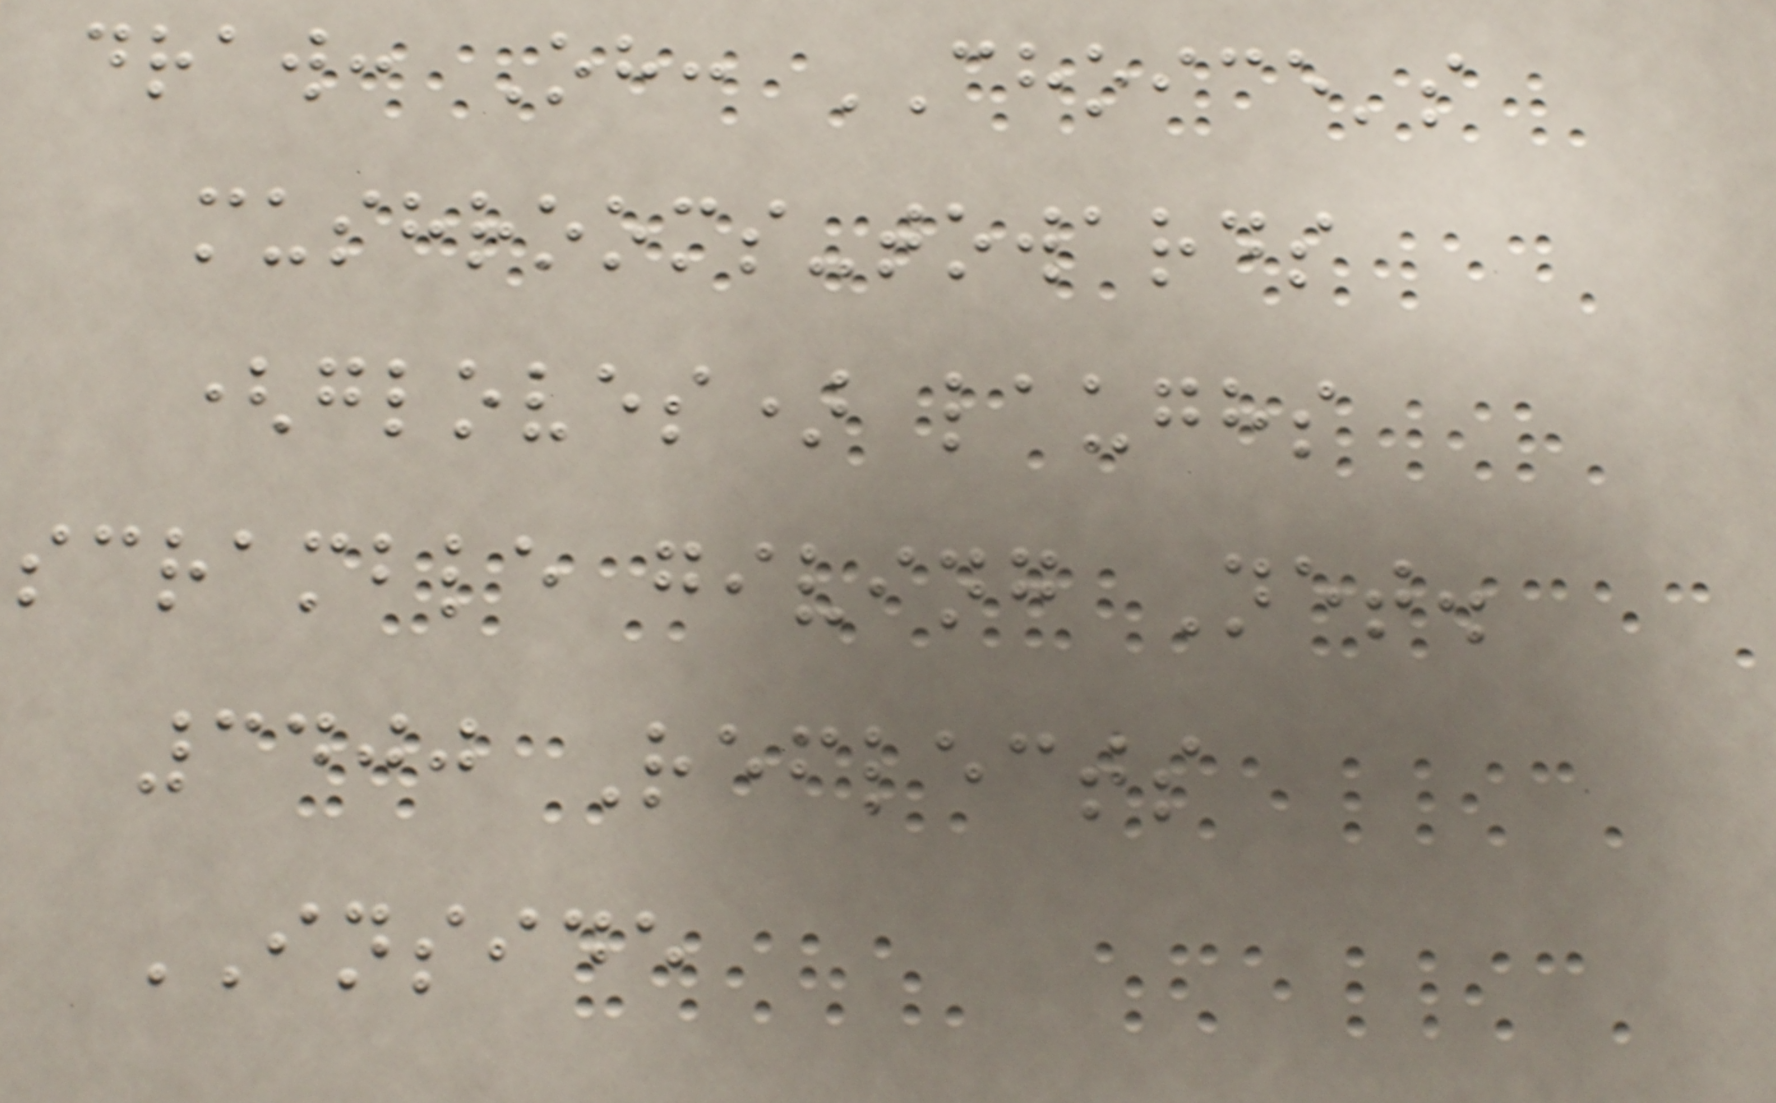draw: Oh: CHOICE's
mushrooms-towards
(gloves) laughs
scramble giving Net.
3400 Reflects
INSIDE
